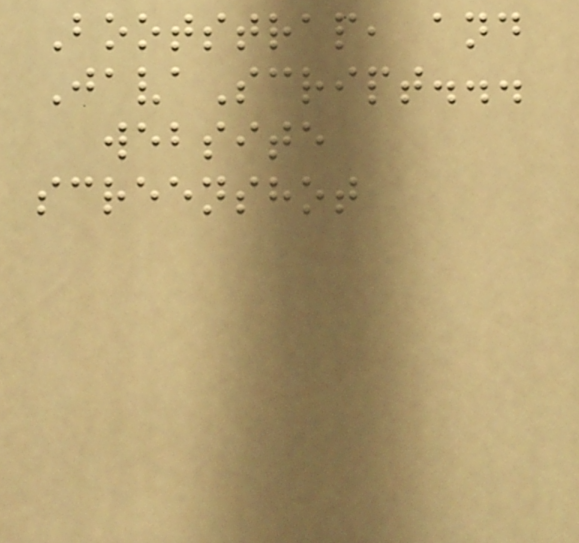Bootstrap, and
JavaScript...
website
screenshot
